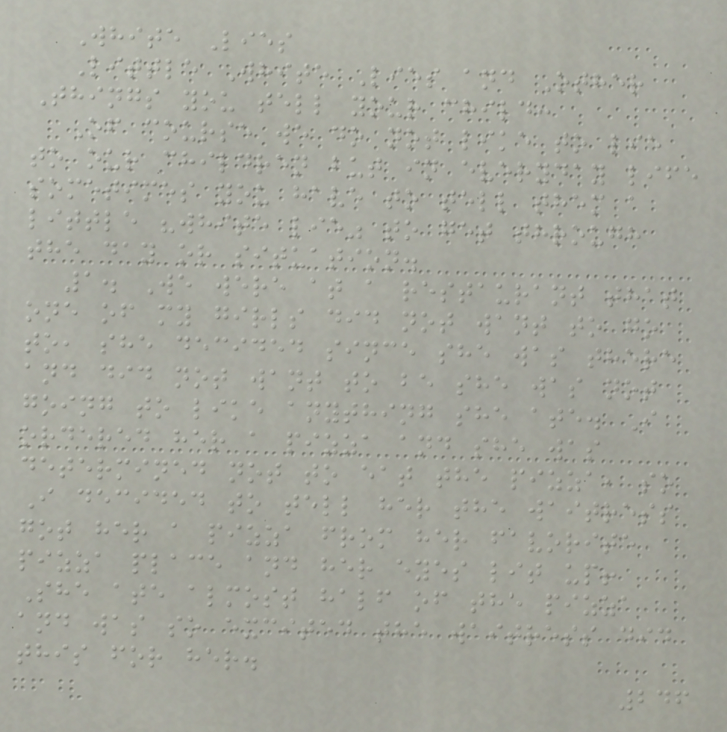White Lies
Little White Lies and Other
Things you tell your child:
Of course we do not like to lie
to our children but in everyday life
sometimes you have to tell them a
little "white lie" to get through
the day or situation.
1. We were at a restaurant that
one of my girls did not want to go
to, she decided since she was there
and did not want to be she was not
going to like anything she ate. I
ordered her a pizza and she was
determined not to eat the pizza, so
I decided to tell her the waitress
got her a pizza from her favorite
pizza place and her eyes lit up!
She ate almost half of the pizza
and was so excited the waitress did
this for her.
246
